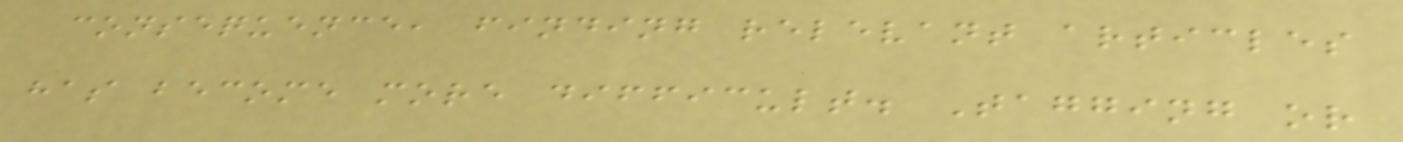consequence, finding relevant articles
has become more difficult. Tagging or
